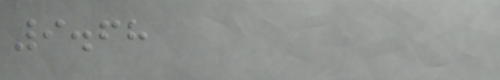9.68
